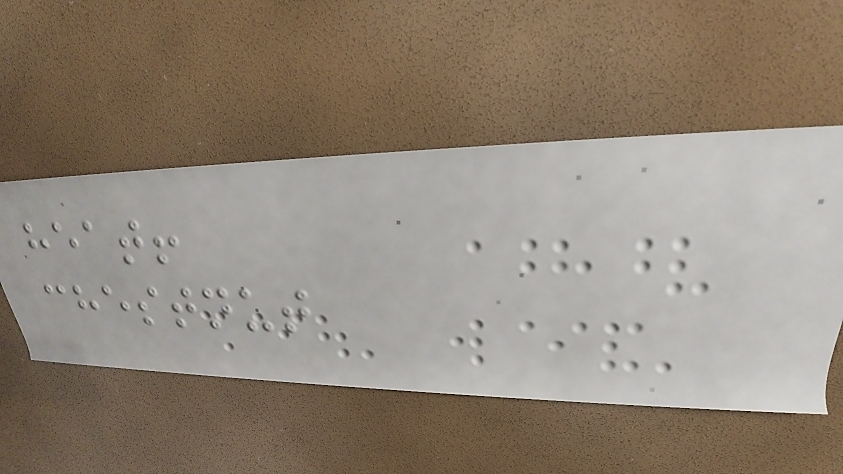heat!
chestnut
